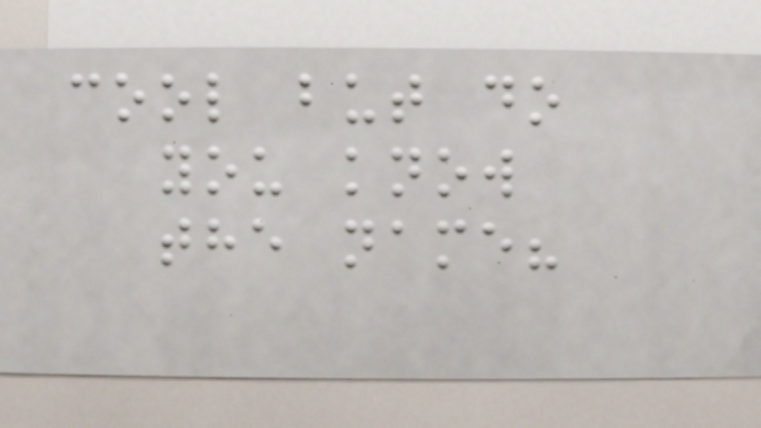cool but do
you know
the name?
